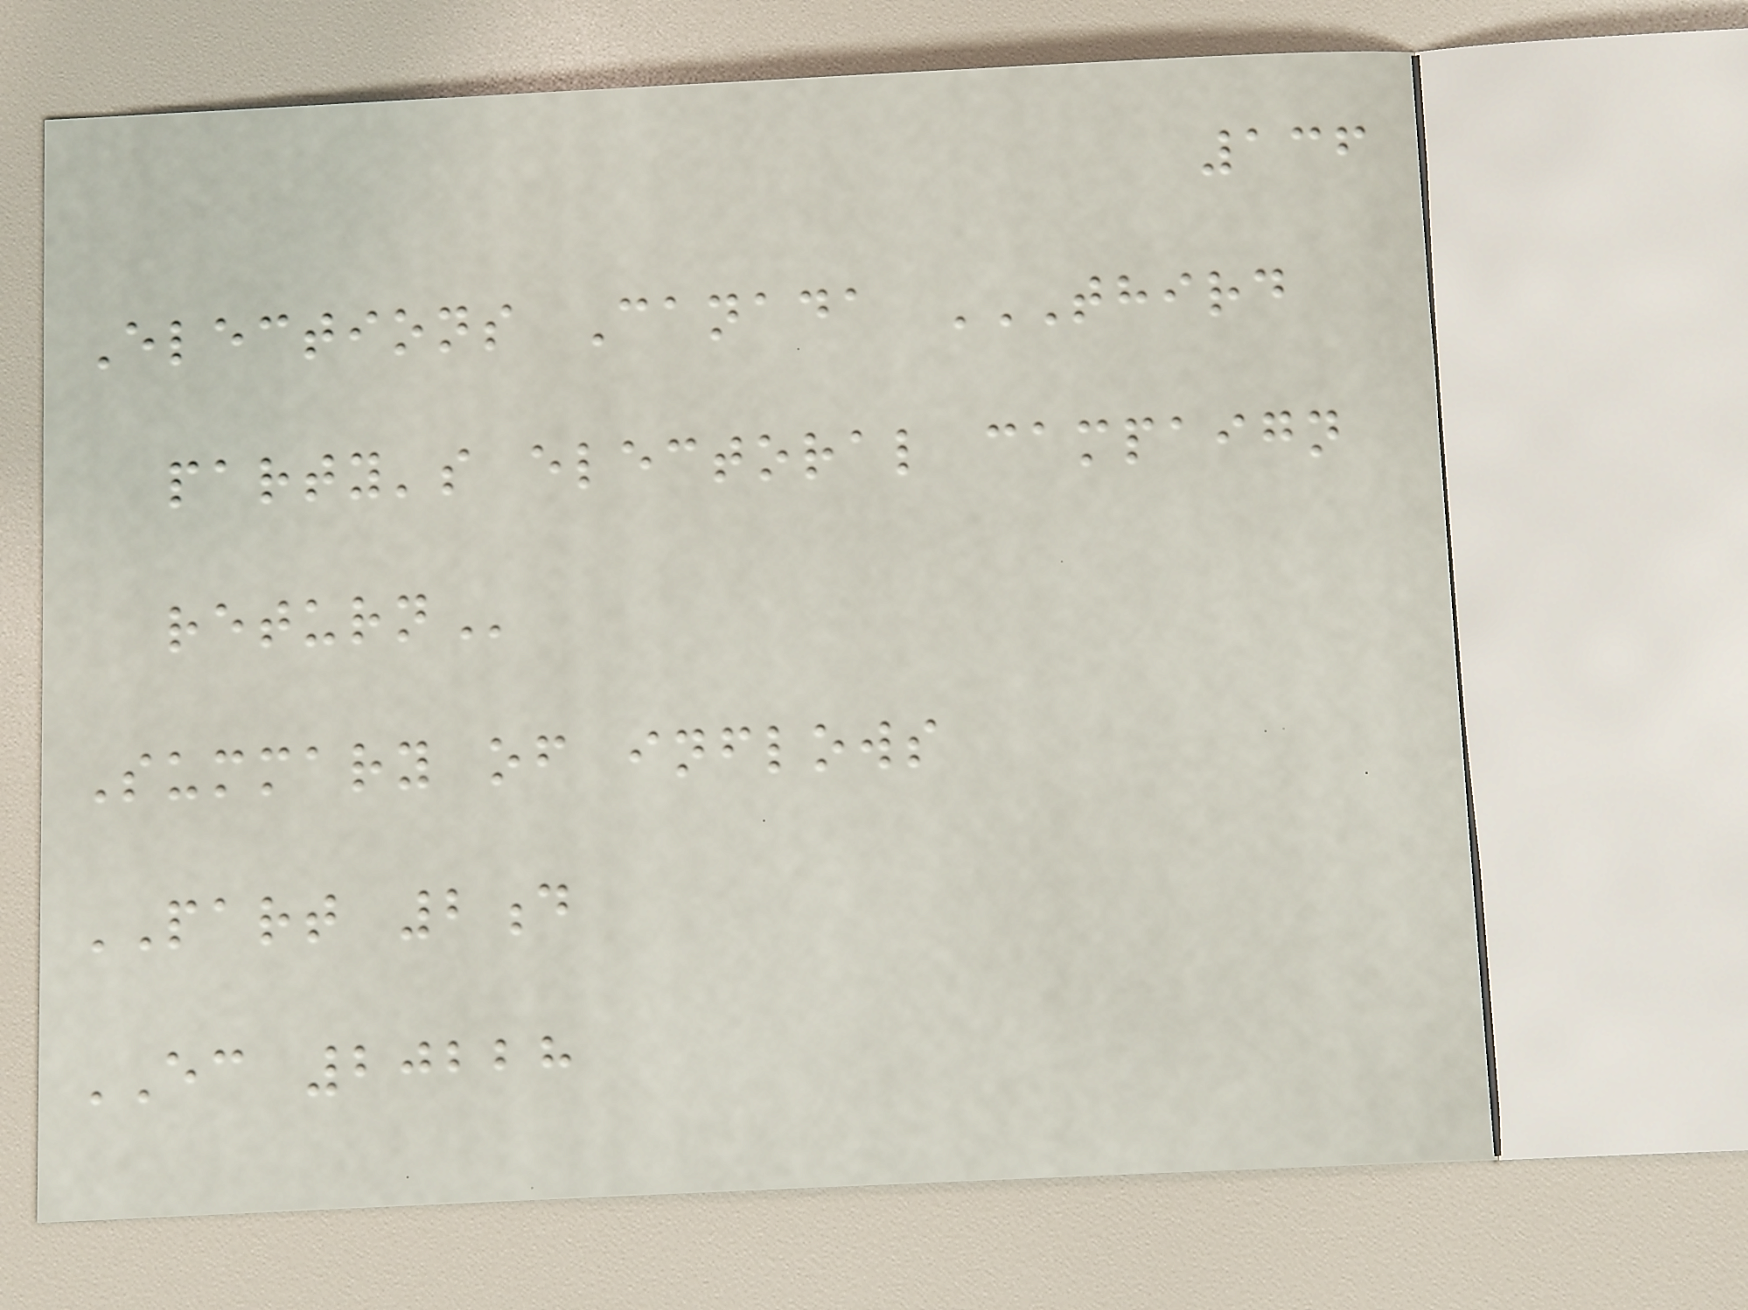136
Elections Canada THIRD
PARTY'S ELECTORAL CAMPAIGN
RETURN
Summary of inflows
PART 2d
EC 20228
